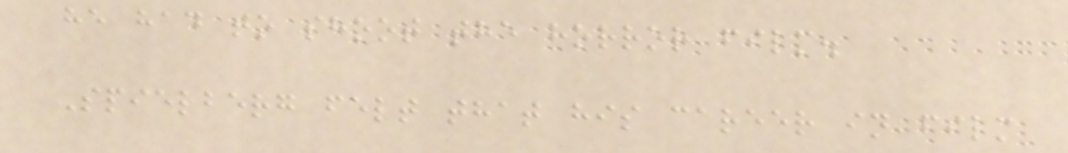he had to shoot the horror film.
Spielberg felt that his career in film
